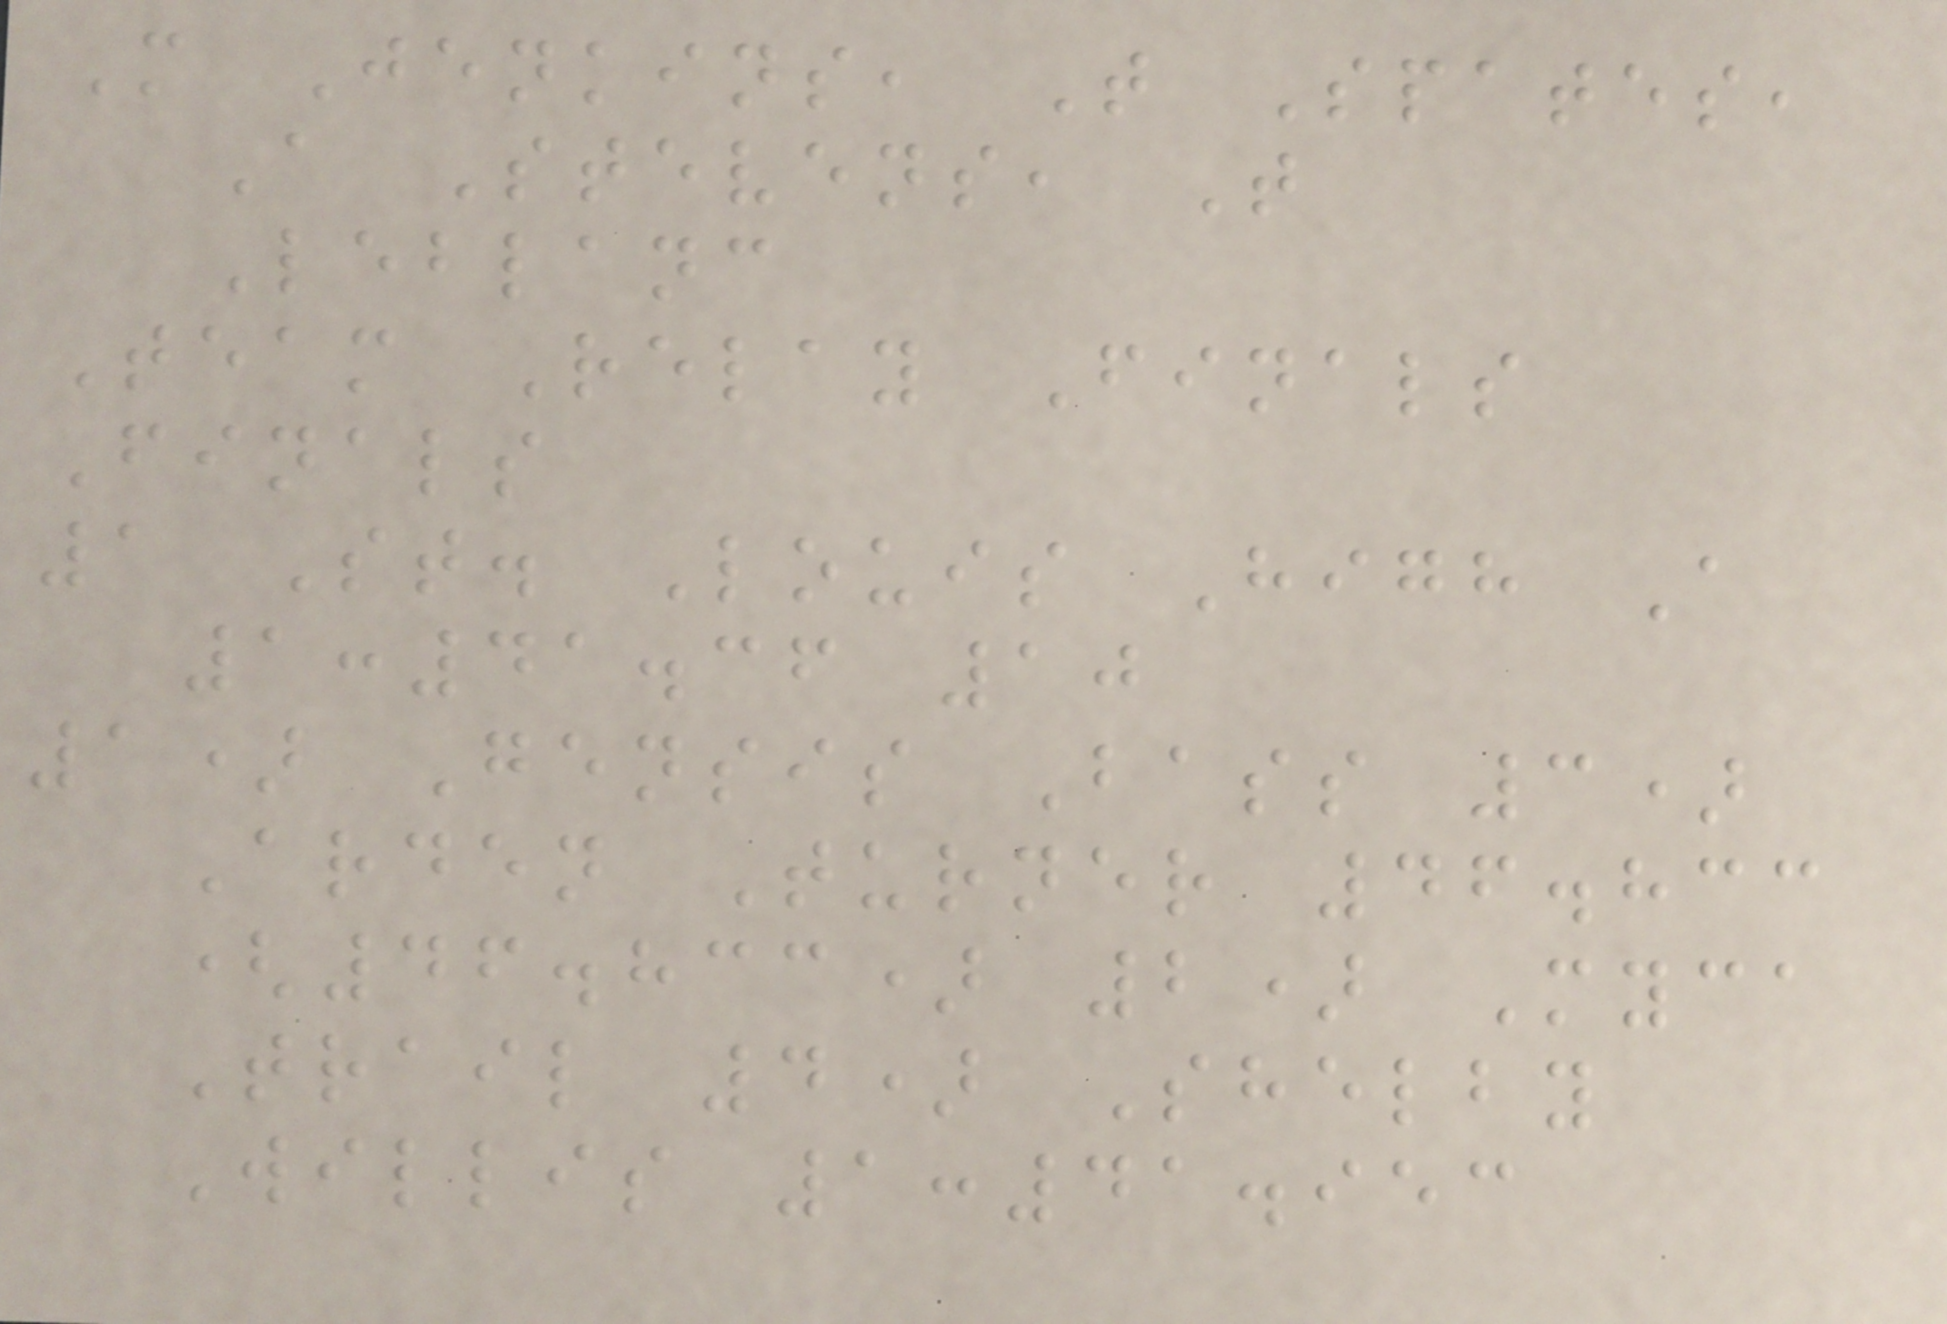M Jenkins, T Spates,
A Stevens, T
Leblanc
Team Relay Finals
Finals
1 St. Louis High A
1:41.36 10
1) Gensis Bass 3)
Arden Turner 46.833
(46.833) 2) Myca
Trail 4) Shelby
Willis 1:41.953
